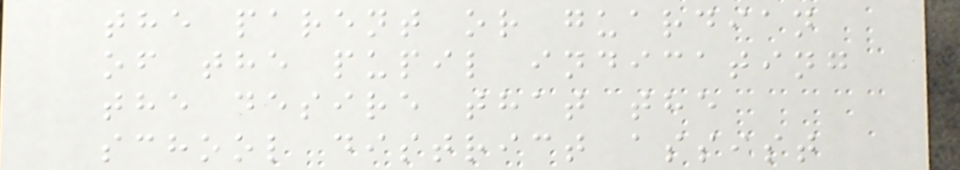the parent or guardian
of the pupil indicating
the desire that the
school district assist
